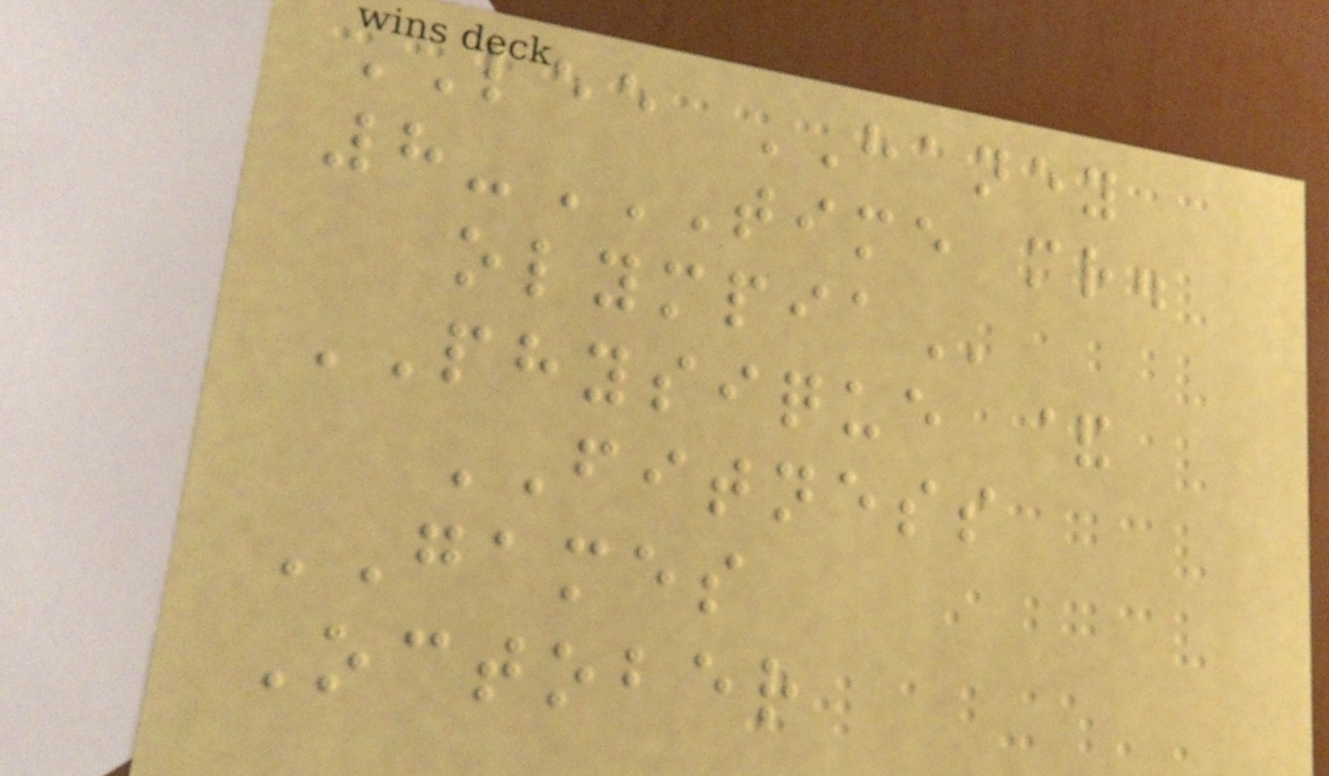LEE HANEY
8-TIME MR.
OLYMPIA
PHYSIQUE &
FITNESS
GAMES
October
